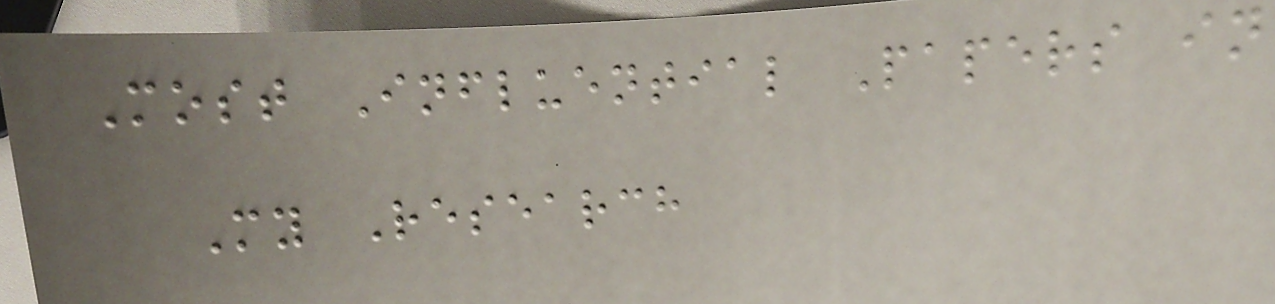Most Influential Papers in
My Research
